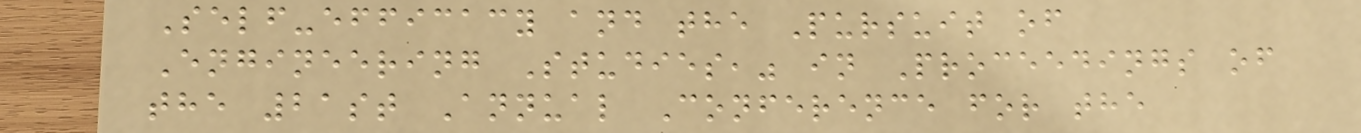Self-efficacy and the Pursuit of
Engineering Studies," in Proceedings of
the 21st Annual Conference for the
